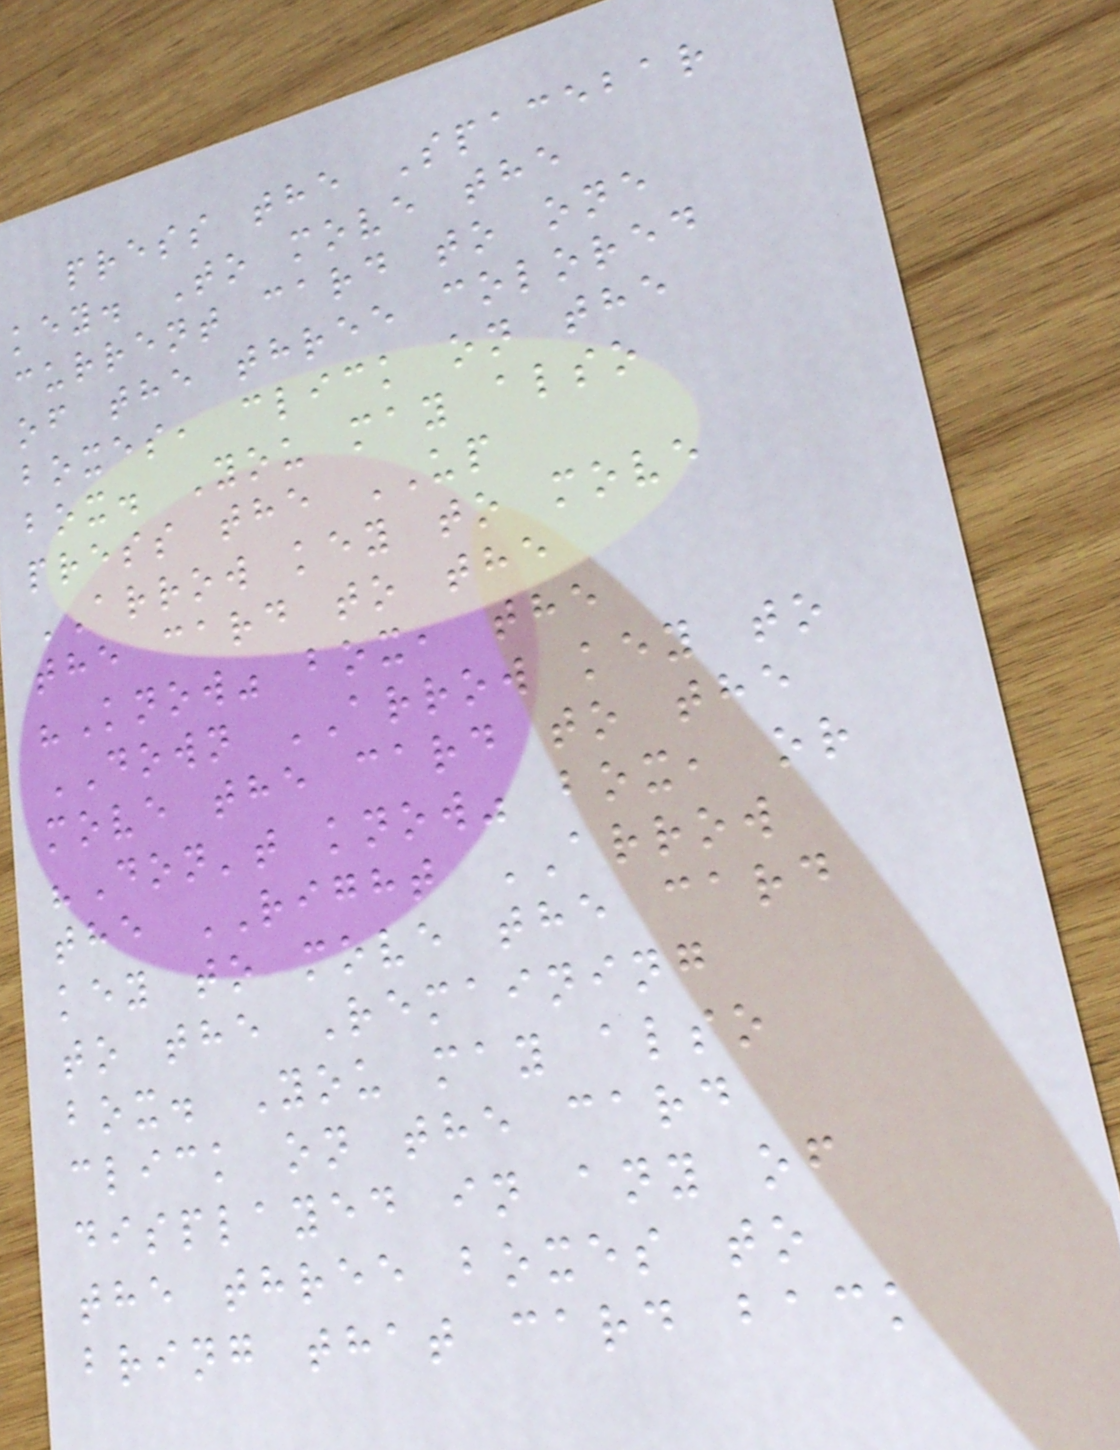press the Spacebar
key. To move the
current card to one
of the three colored
boxes, click on the
box. You may also
press the UP
ARROW key to move
the card to the
"Know" box, the
DOWN ARROW key to
move the card to the
"Don't know" box, or
the RIGHT ARROW
key to move the card
to the Remaining
box. You may also
click on the card
displayed in any of
the three boxes to
bring that card back
